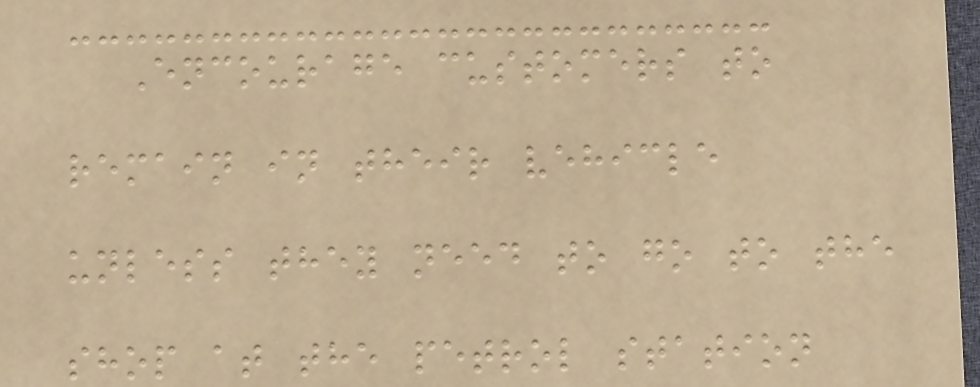Encourage customers to
remain in their vehicle
unless they need to go to the
shop at the petrol station
